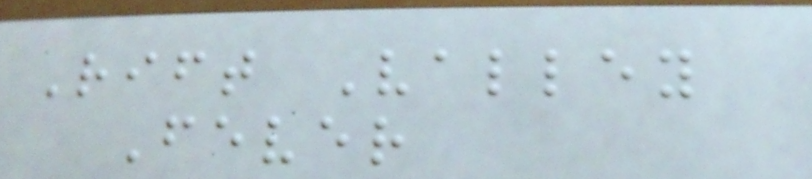Rift Valley
Fever
